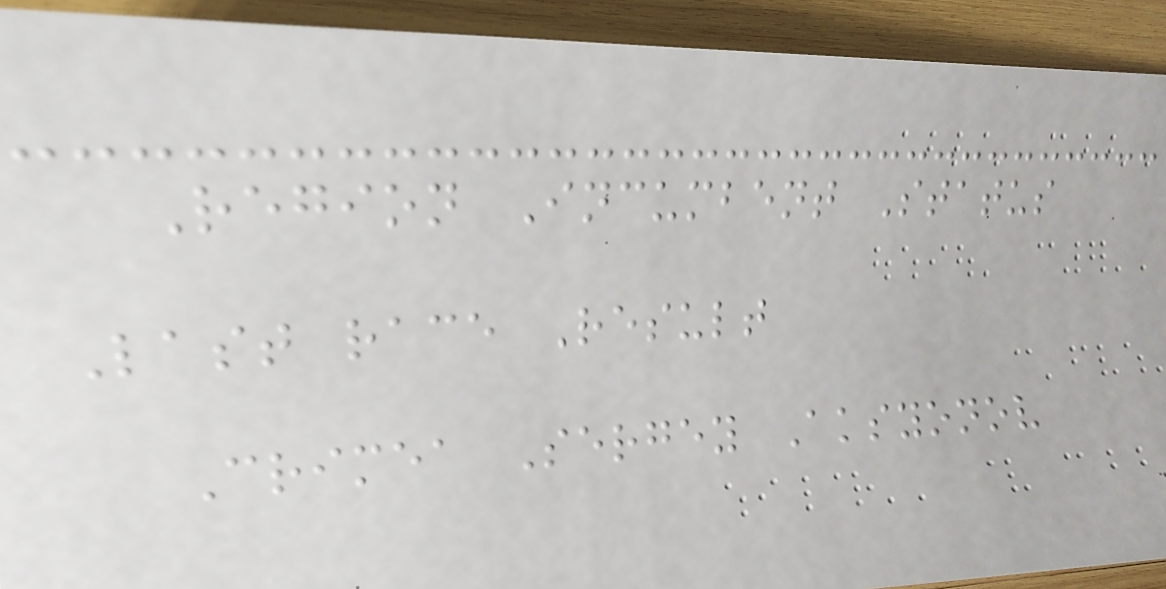Region Incumbent Status
Last race Result
Crimea Sergey Aksyonov
